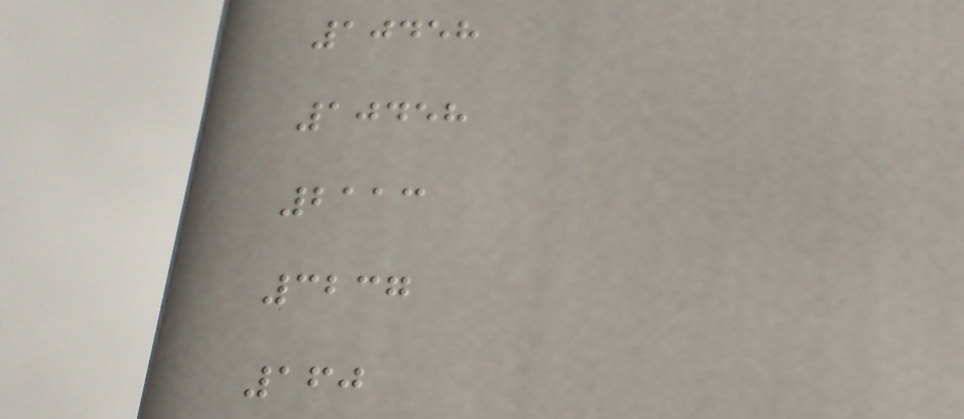10458
10458
2113
3237
160
